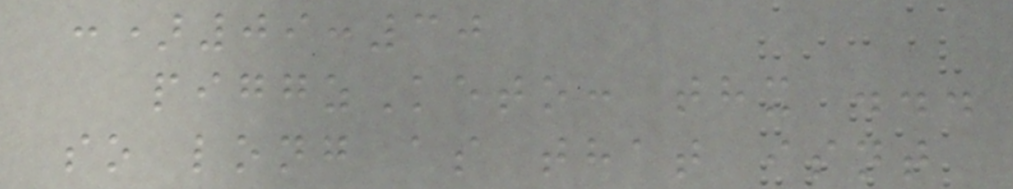:)09:30
piggzKeto: thx ...
so long as that isnt
